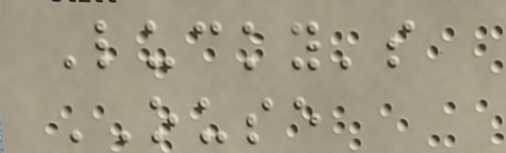Lucky's
OUSE
